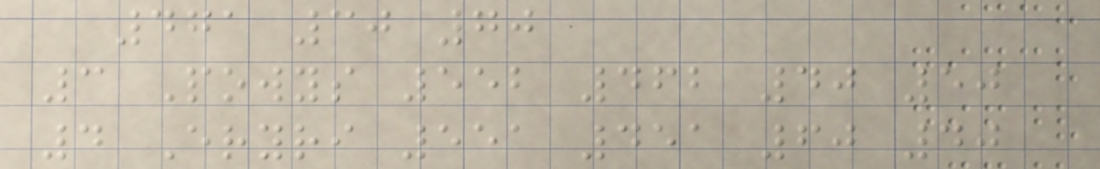471 30 70
3 Powys 552 462 40 50
4 Eryri 551 451 60 40
